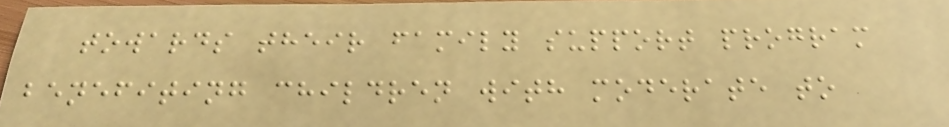towards their family support program
benefiting children with moderate to
